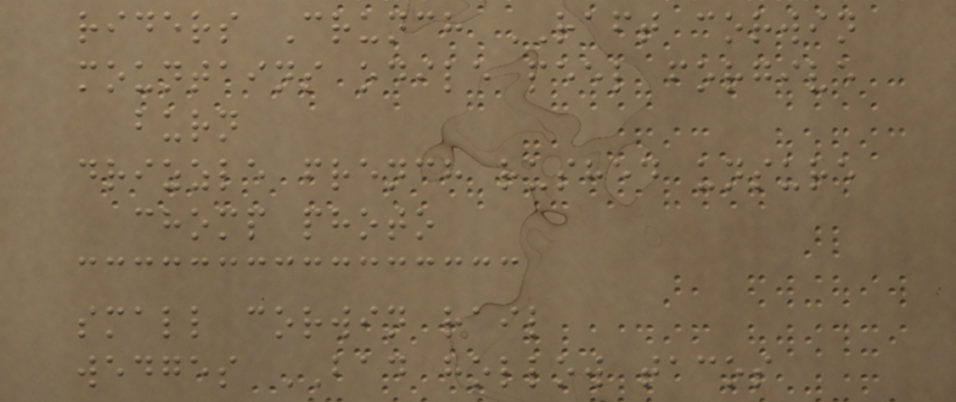riders Crunch RAFT corwin
mountains odile peel forgive
burn
drizzle french rushed unsure
chomp photo
small corwin rail
wedges BAD hollow tacos
